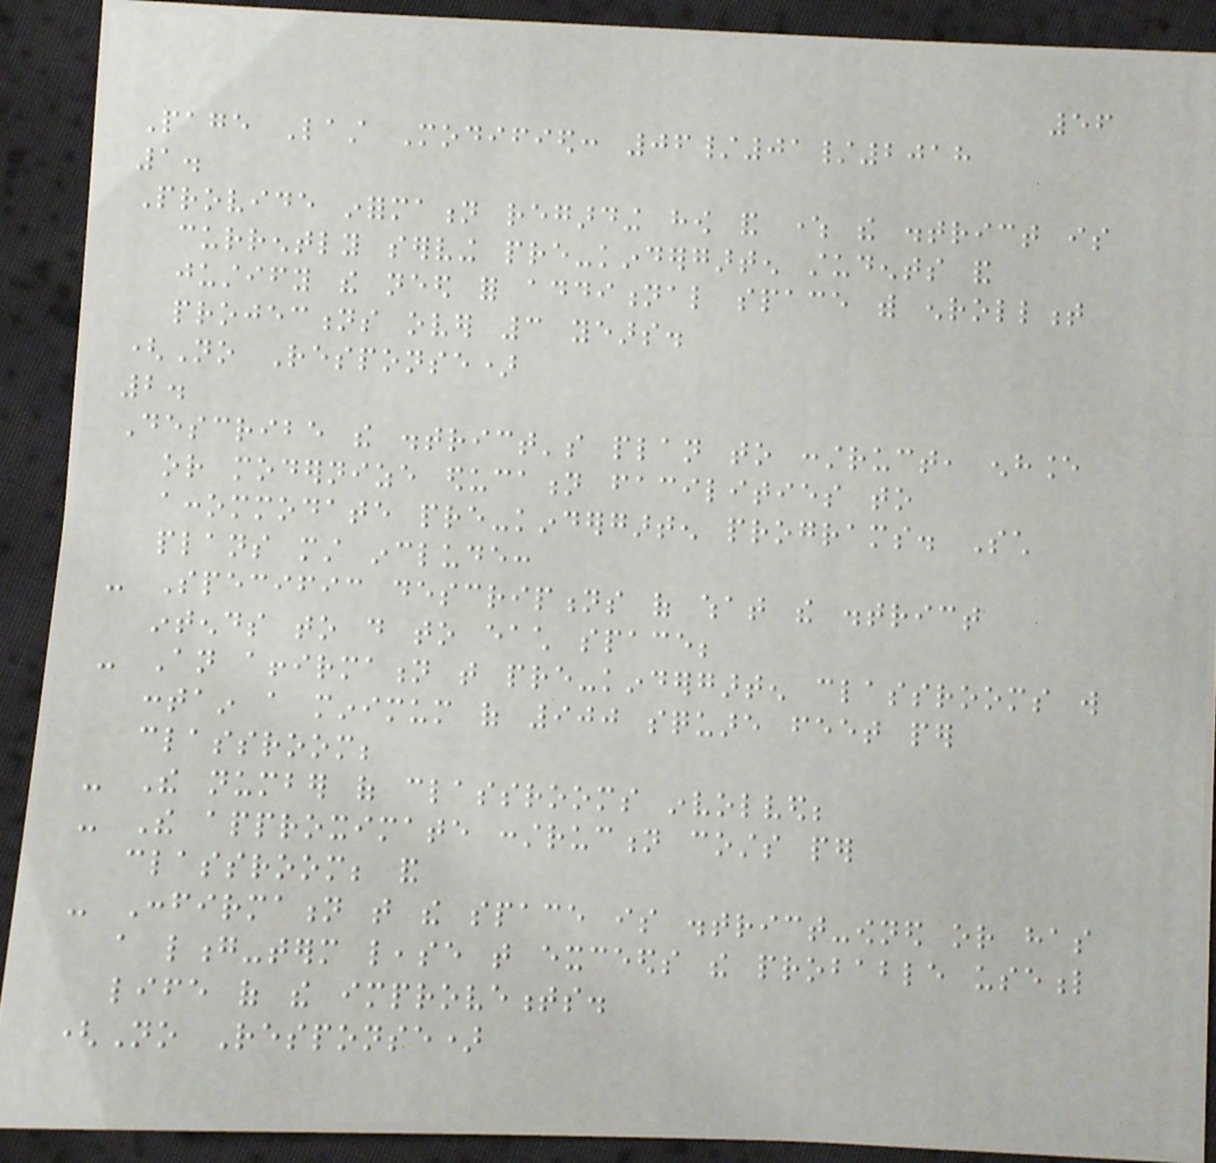56
Page Last Modified: 06/01/2018
1.
Provide information regarding how and where the district is
currently serving pre-kindergarten students and
justify the need for additional space with enrollment
projections over 3 years.
(No Response)
2.
Describe the district's plan to construct, enhance
or modernize education facilities to
accommodate pre-kindergarten programs. Such
plans must include:
- Specific descriptions of what the district
intends to do to each space;
- An affirmation that pre-kindergarten classrooms will
contain a minimum of 900 square feet per
classroom;
- The number of classrooms involved;
- The approximate construction costs per
classroom; and
- Confirmation that the space is district-owned or has
a long-term lease that exceeds the probable useful
life of the improvements.
(No Response)
